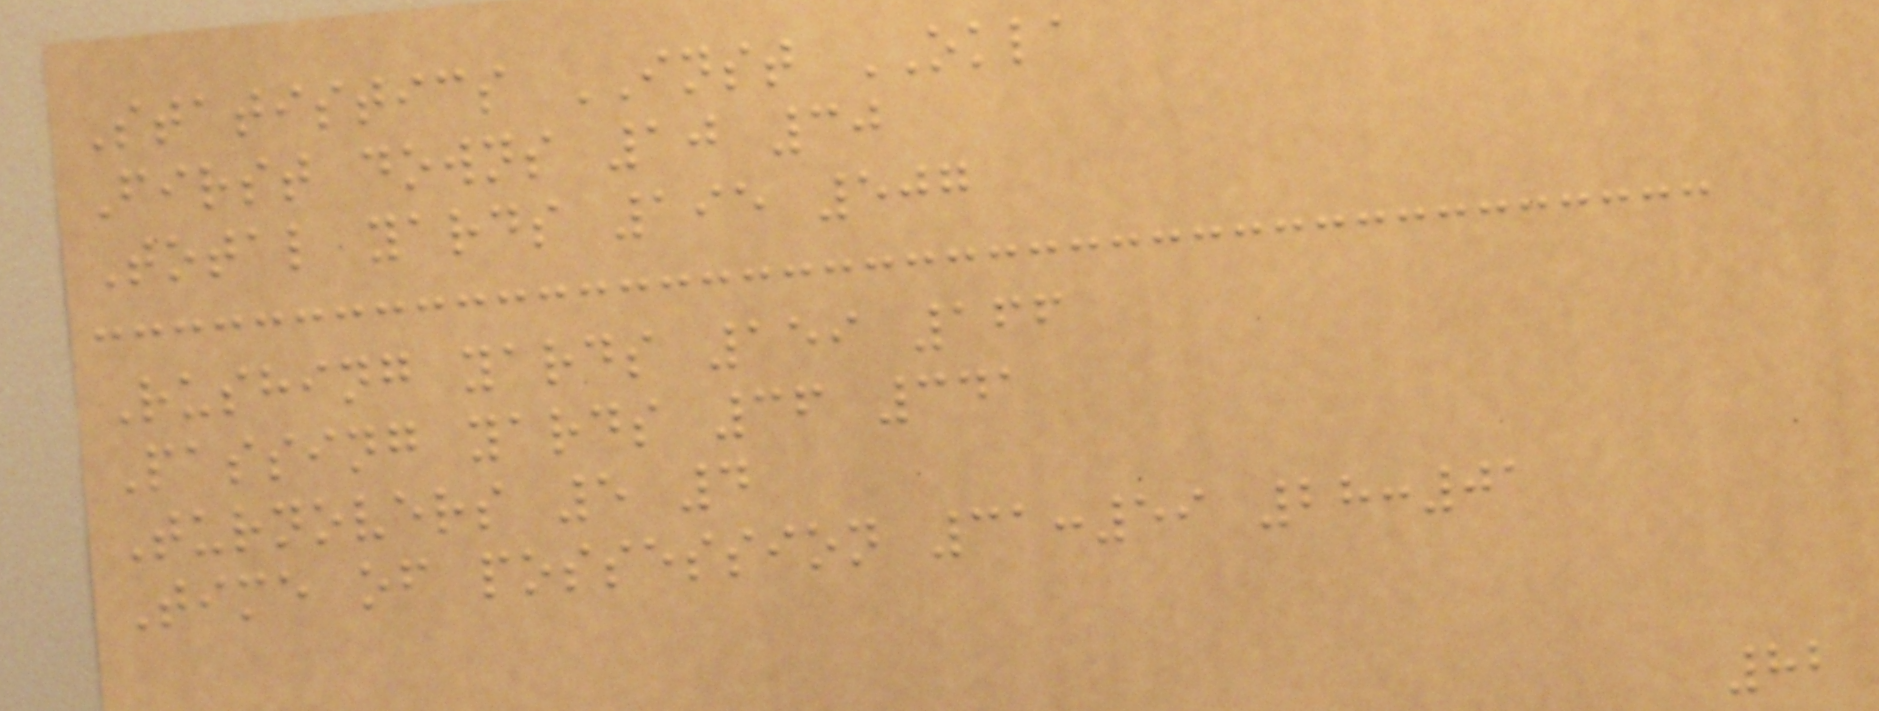Statistics INST OKLA
First downs 10 30
Total yards 195 507
Rushing yards 159 166
Passing yards 36 341
Turnovers 5 4
Time of possession 31:59 28:01
82
